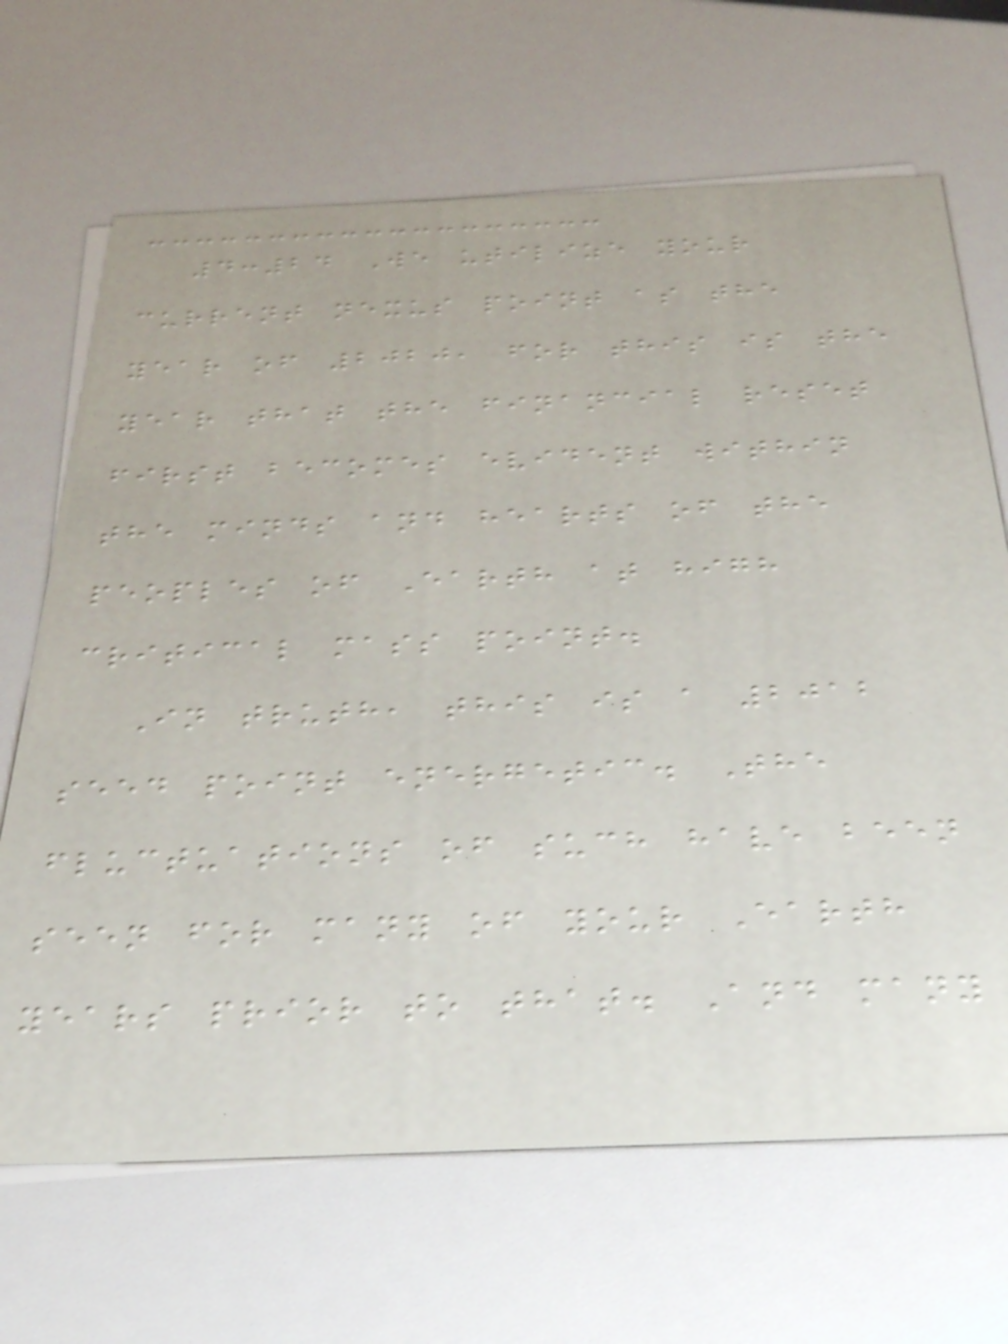4:24 We utilize your
current nexus point as the
year of 2020, for this is the
year that the financial reset
first becomes evident within
the minds and hearts of the
peoples of Earth at high
critical mass point.
In truth, this is a 2012
seed point energetic. The
fluctuations of such have been
seen for many of your Earth
years prior to that. And many
